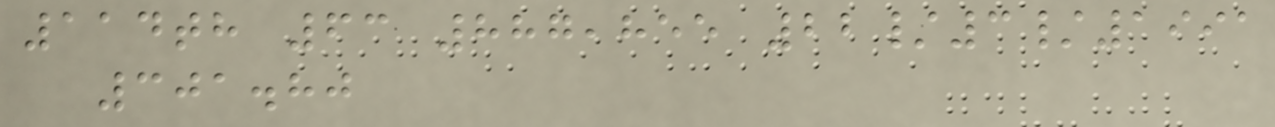114th 63 887,855 22/3/1991
301.80
